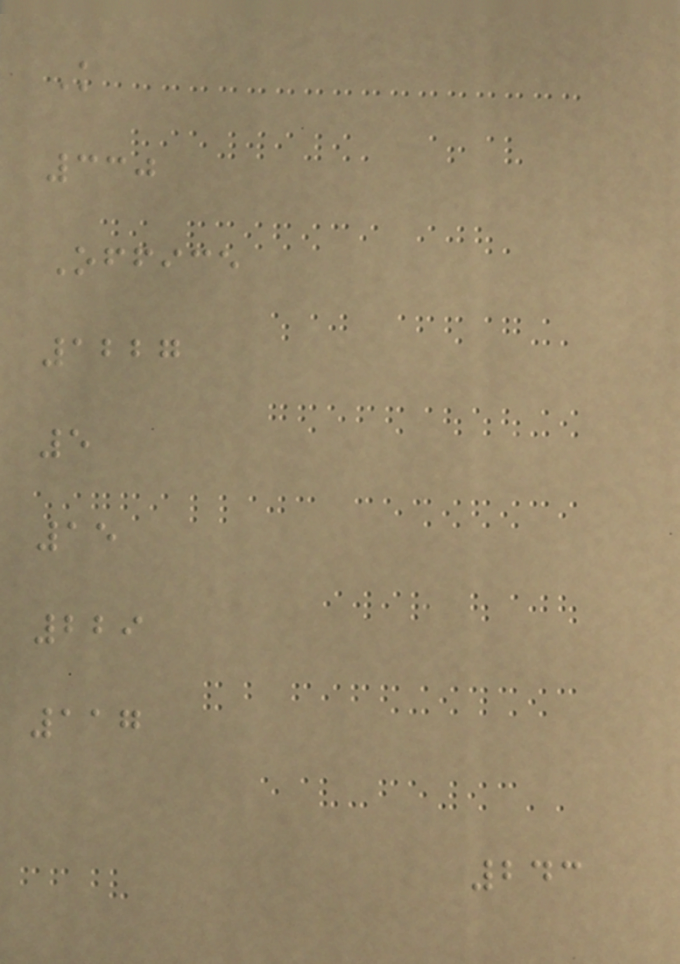K
330
Office
1227
5
15
229
117
243
